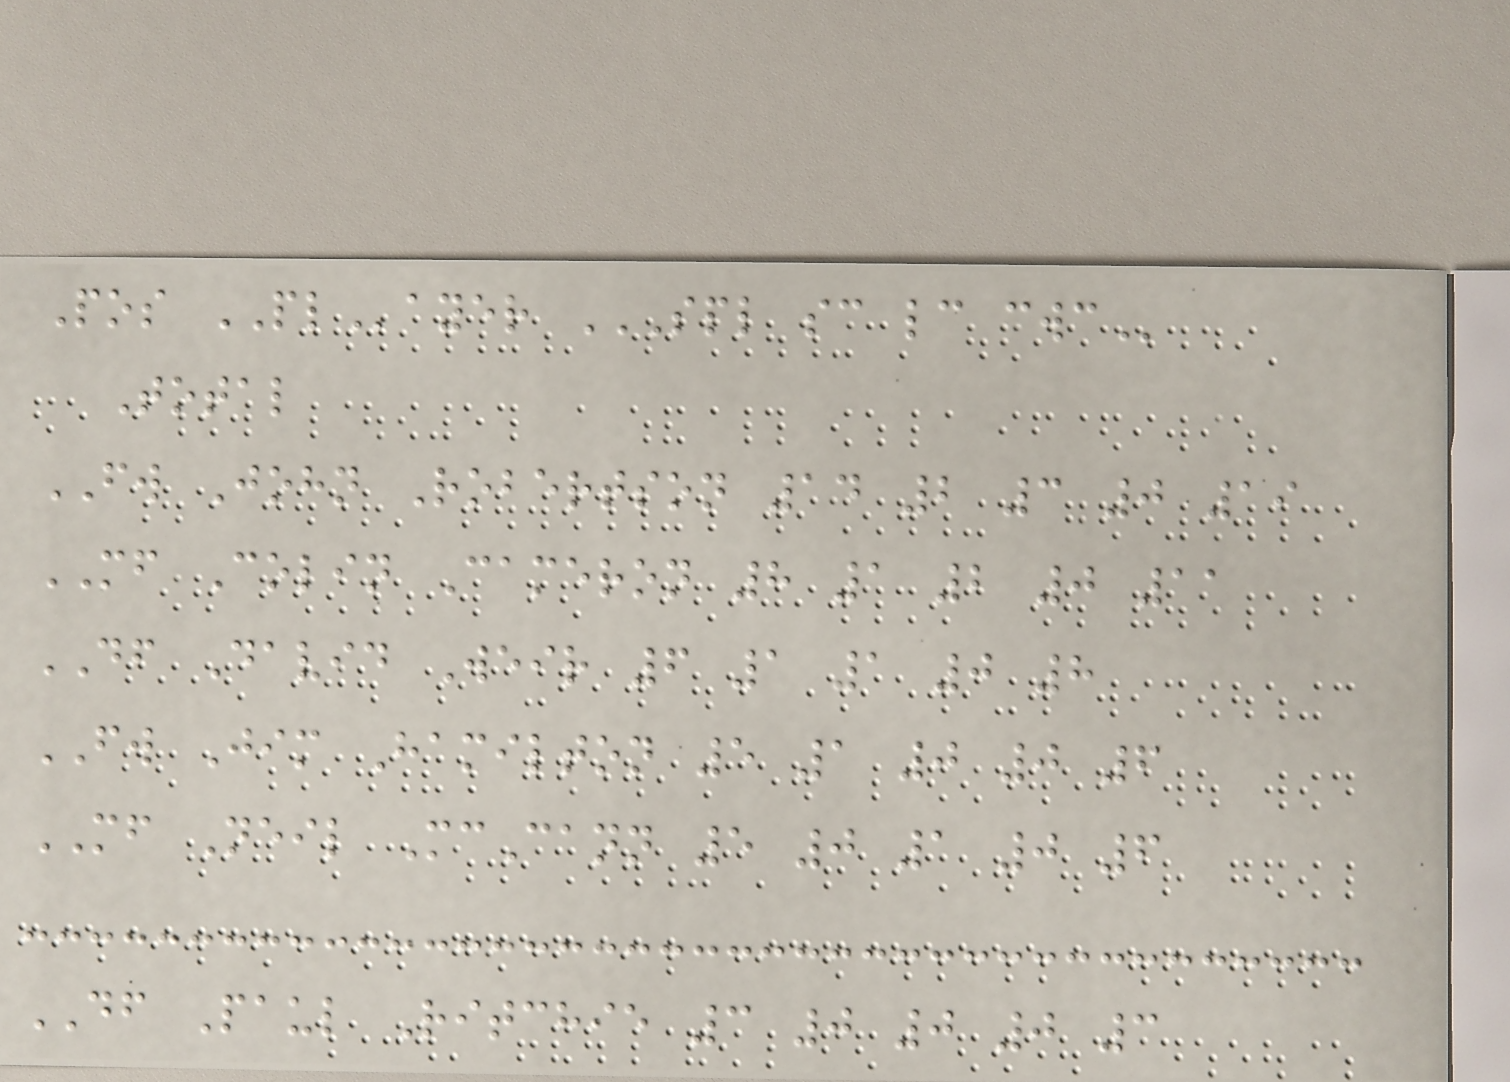Pos PLayer SPL SC LC CWC
Total
FW John Robertson 14 2 3 0 19
MF Colin Cameron 8 1 2 0 11
DF David Weir 6 1 1 0 8
FW Jim Hamilton 5 1 0 0 6
MF Neil McCann 5 0 1 0 6
DF Paul Ritchie 3 0 0 0 3
